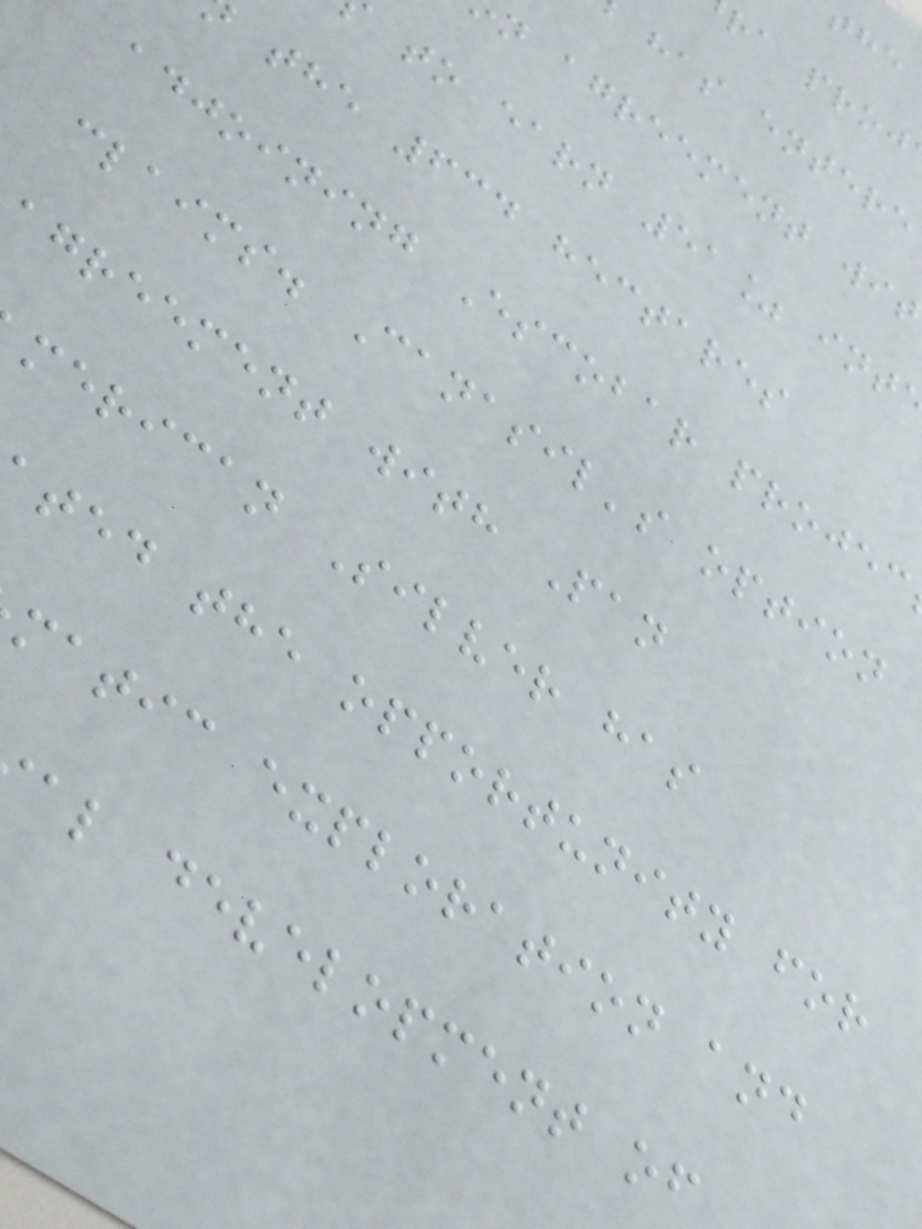ra proj
has entere
n agreement wit
to earn 51% int
the 634 hectares
adjoining Escobar projec
claims. Canasil's option
agreement with Pan
merican Silver has
ted the opportunity for
matic exploration and
al development of
